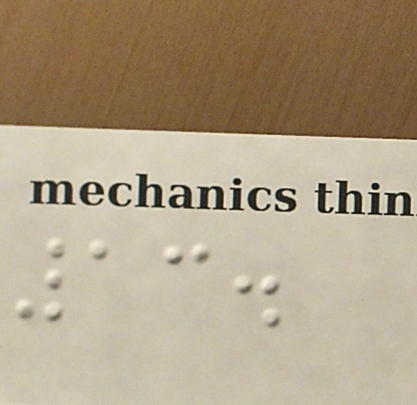13.
